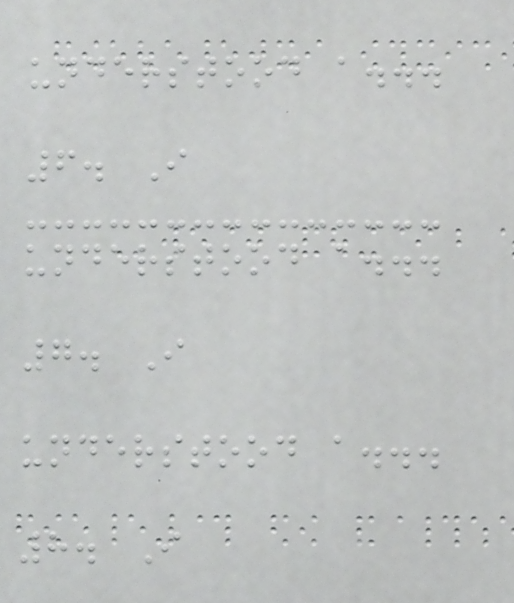understood a...
6. I
understood a...
7. I
understood a...
8. I
